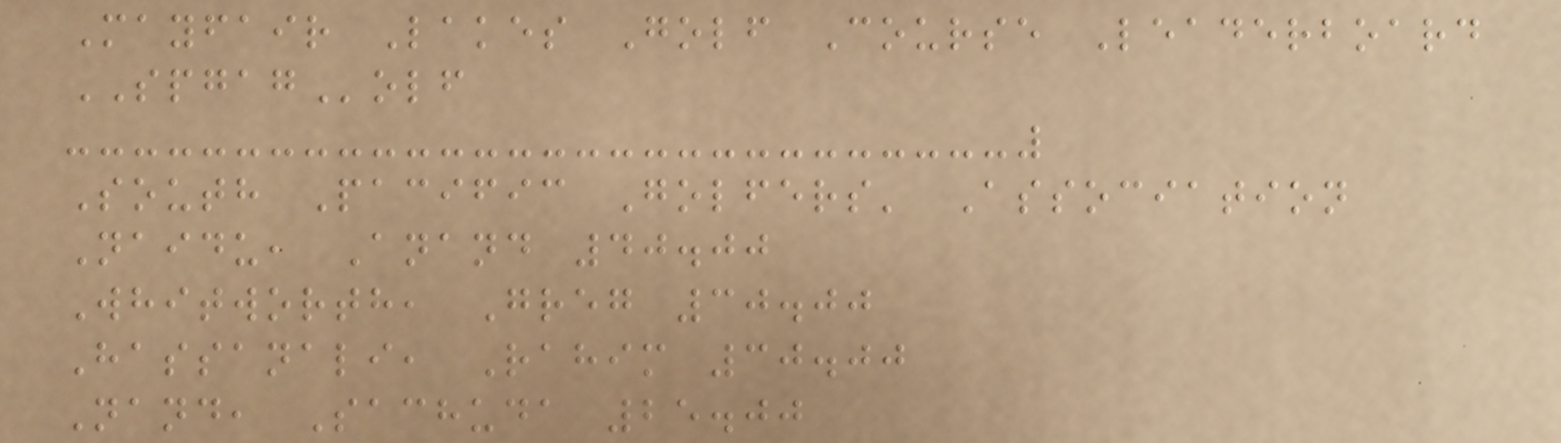Mayfair Lakes Golf Course Leaderboard
SPGAGolf
South Pacific Golfers' Association
Naidu, Anand 40.00
Whitworth, Greg 30.00
Hassanali, Rahim 30.00
Nand, Sachuda 25.00
